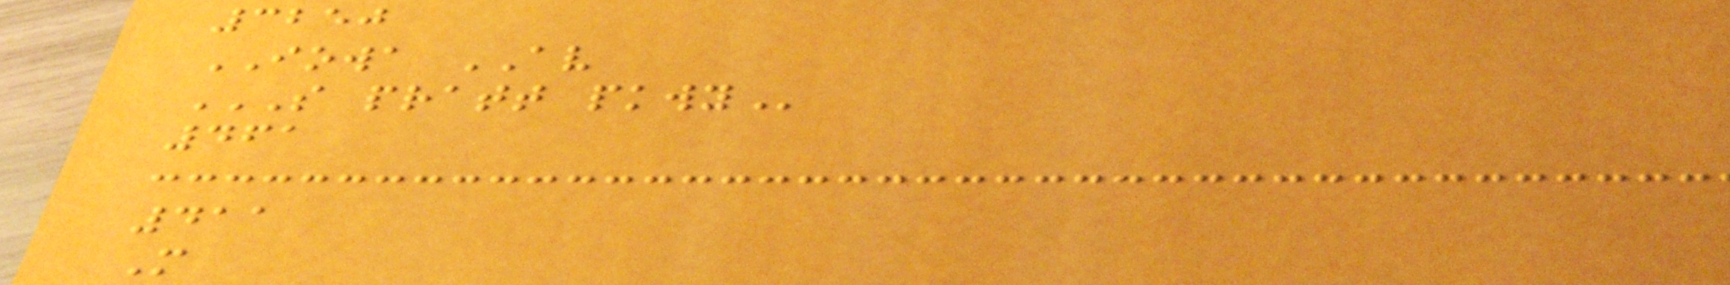3250
IOWA AV
S PRATT PKWY
461
411
M
